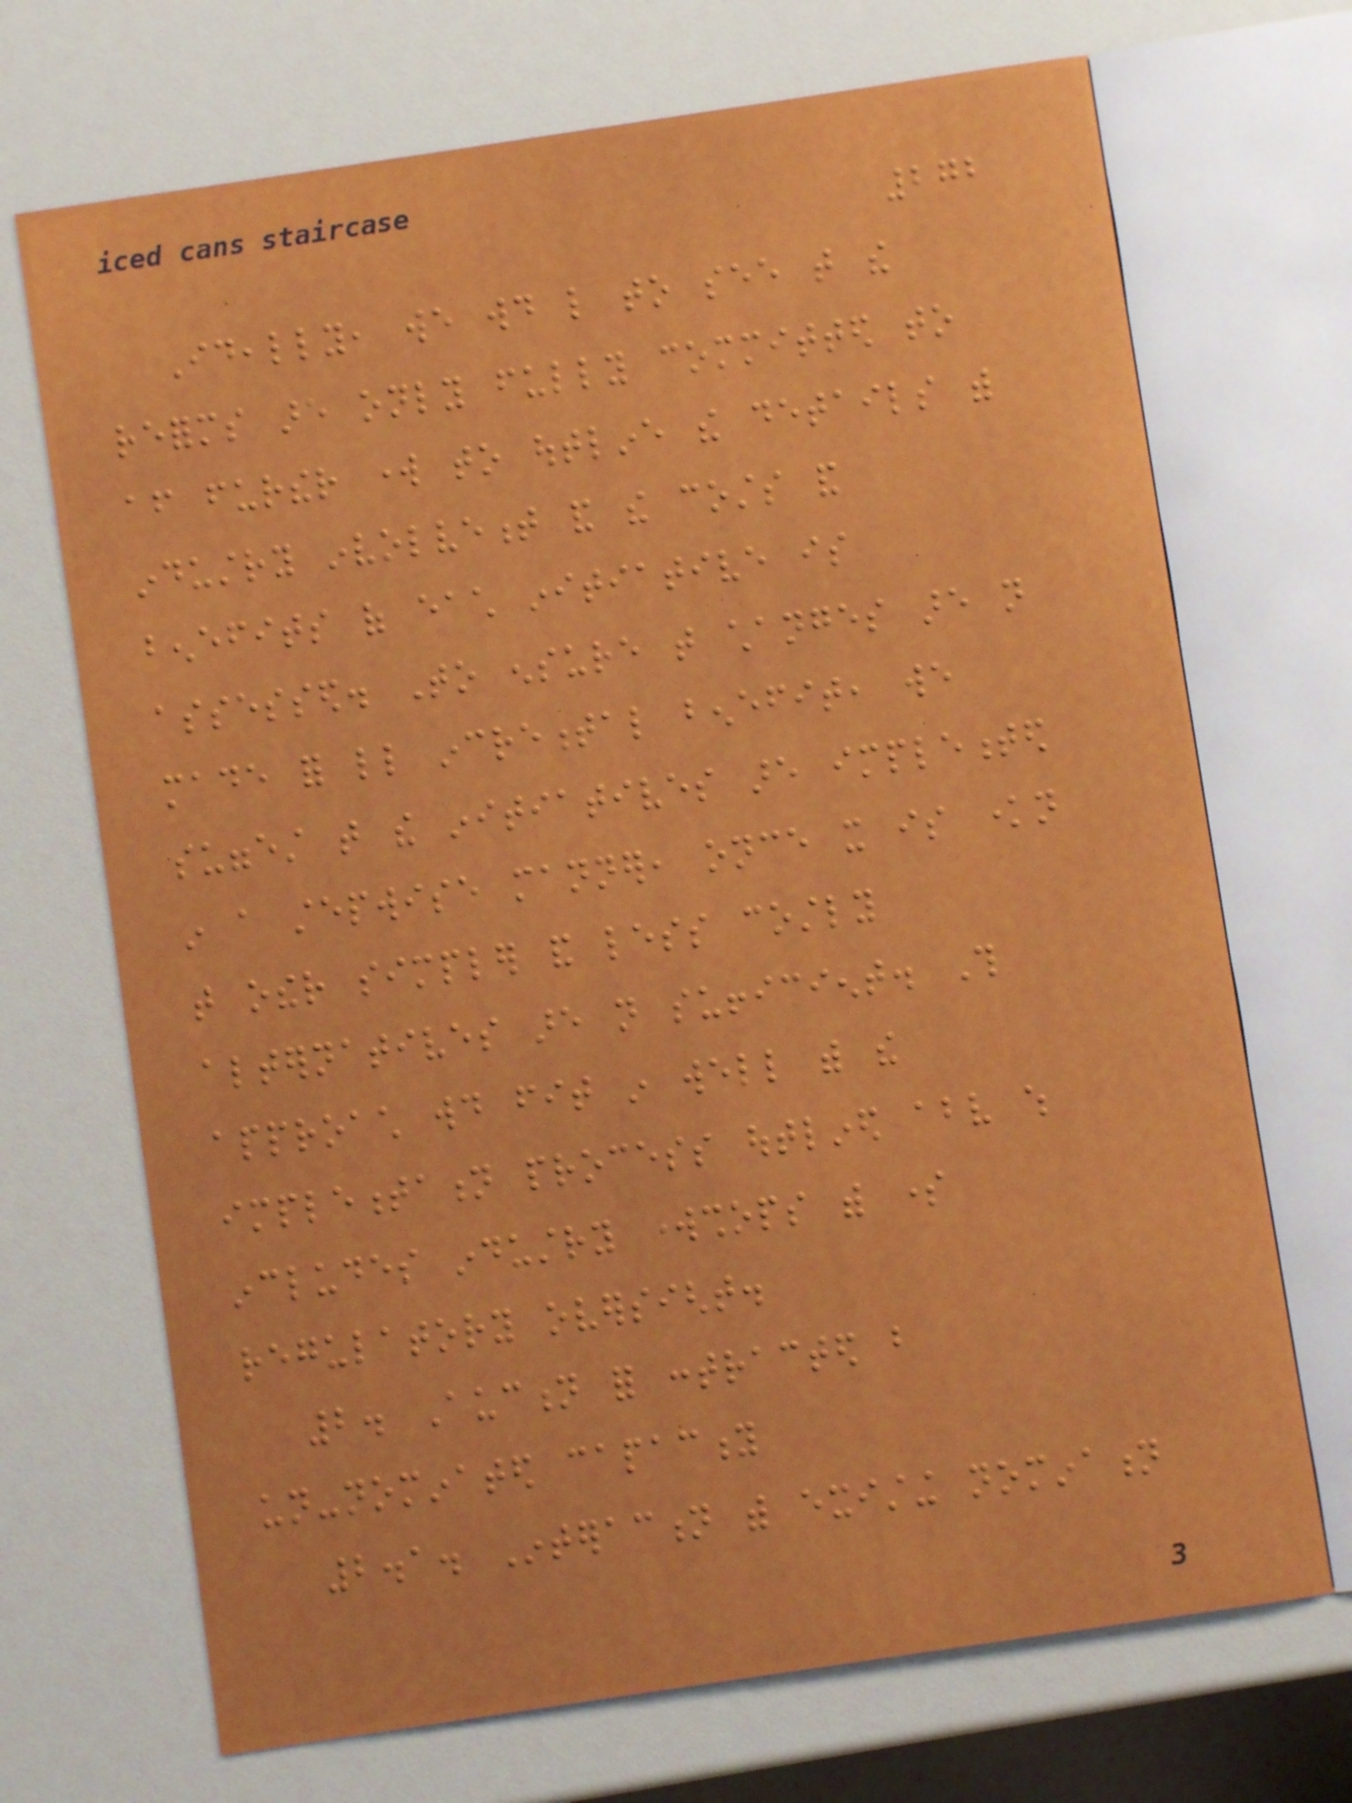272
Ideally, we would like to see that the
reforms are only fully committed to
after further work to outline the details with
industry involvement and the costs and
benefits of each initiative is
assessed. To ensure that changes are not
made for little incremental benefit, we
suggest that the initiatives are implemented
in a stepwise manner, once it is known
that other simpler and less costly
alternatives are not sufficient. This
approach would fit in well with the
implementation process outlined above which
includes industry workshops with some
regulatory oversight.
2. Auction for contracted but
un-nominated capacity
2.1. Interaction with existing nomination
